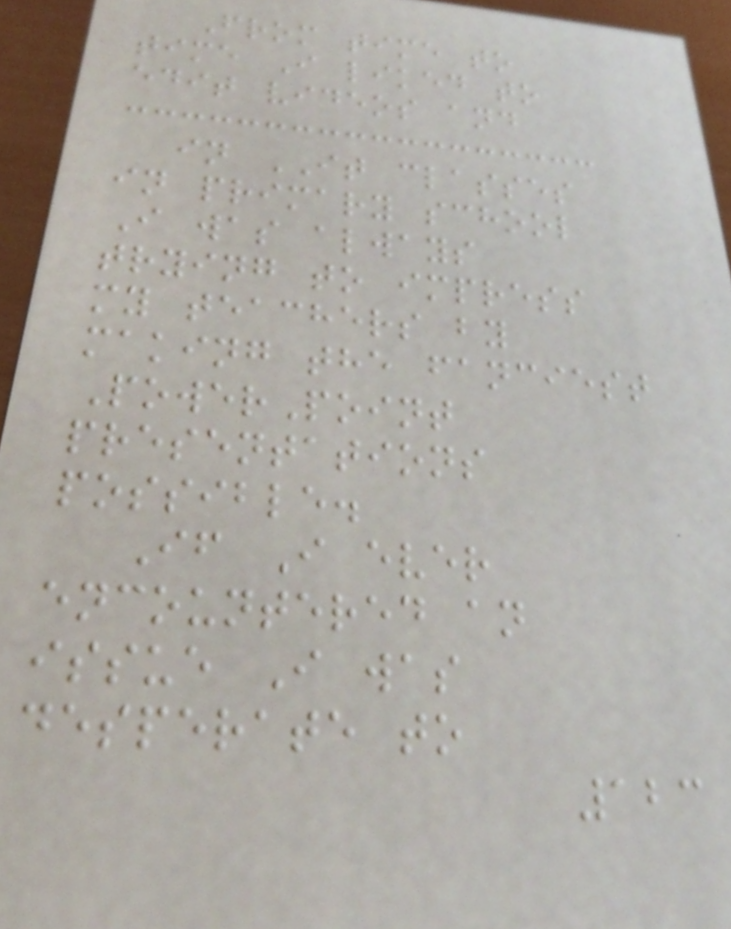From time to
time I liked to
edit videos and
in IT classes
in primary school
I was always
trying to impress
my teachers by
making the fanciest
PowerPoint
presentations
possible.
If I ever
encountered an
issue I was
desperate to
123
